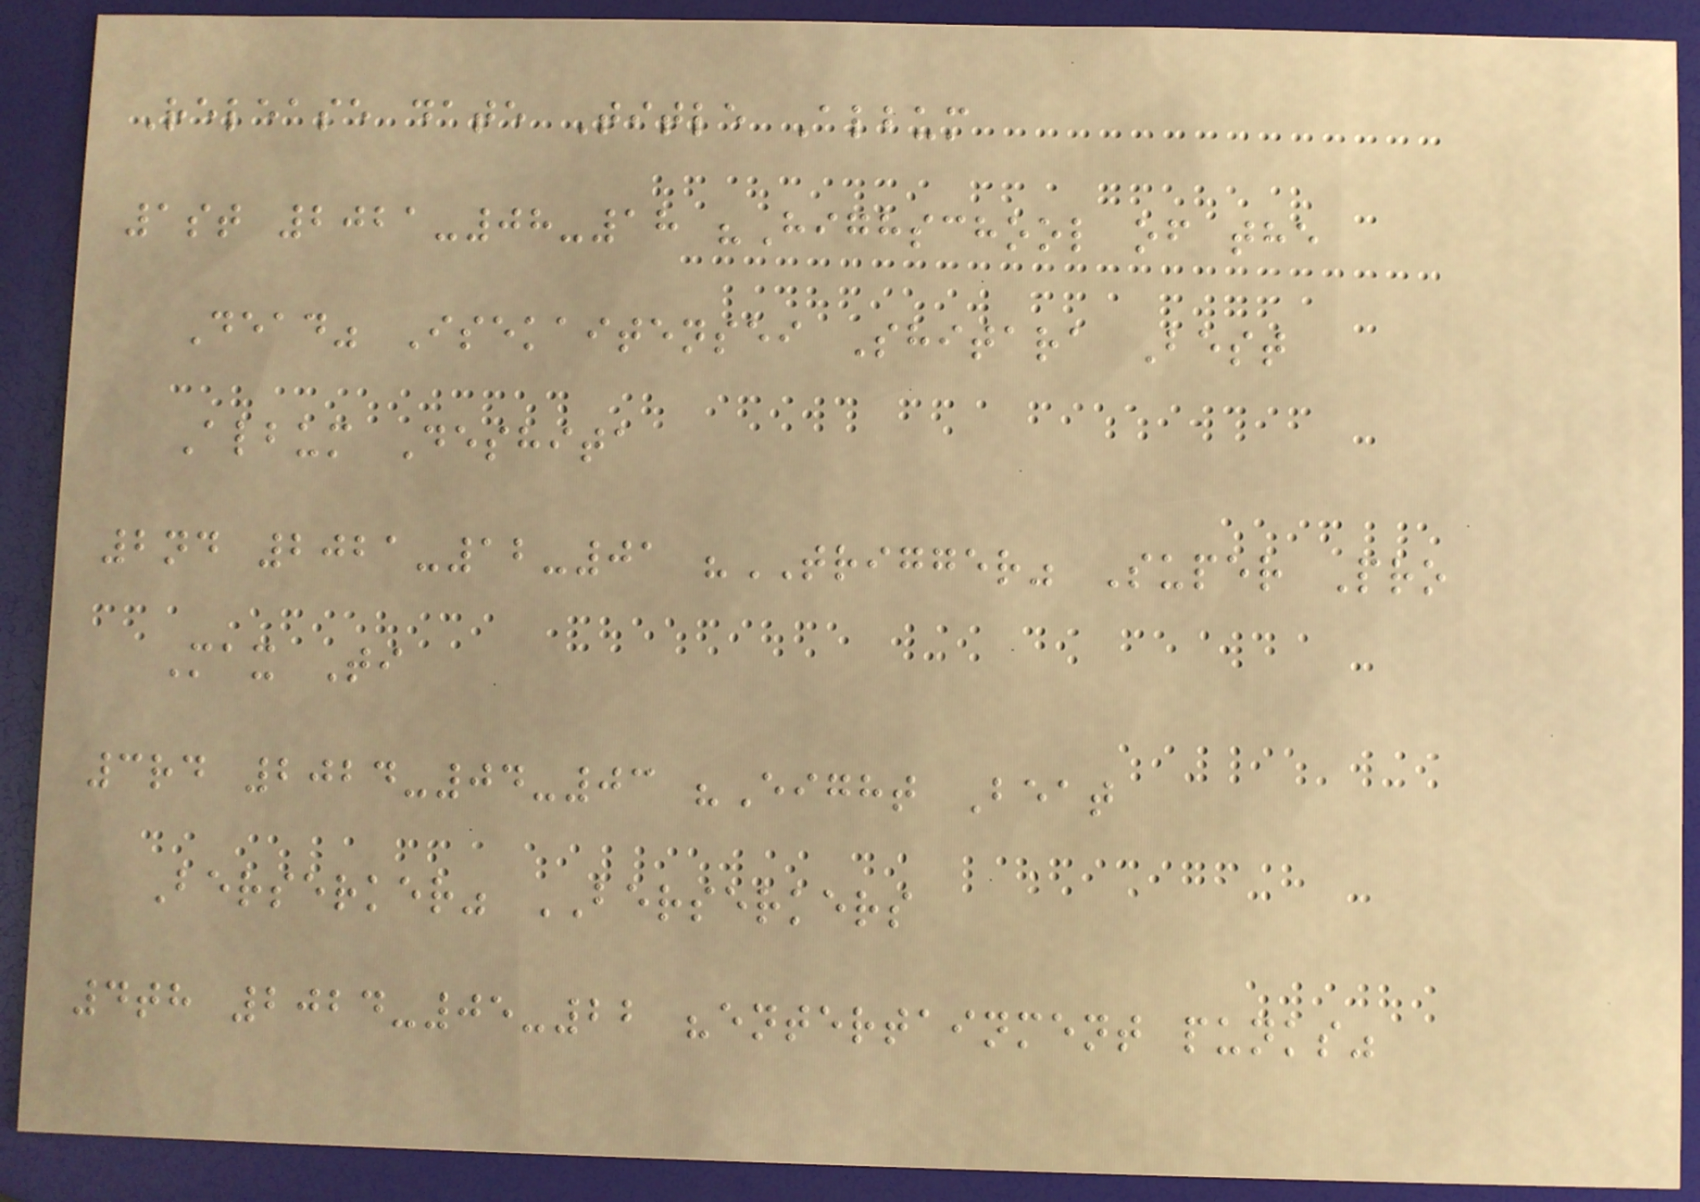Release date Title Album
1st 2021-08-18 "Highschool of the
Dead" Isekaitensei Shitara Best
Album Deshita
2nd 2021-12-01 "TRIGGER" Super Pro
Max Ti
3rd 2024-04-03 "Eight Beat
Berserker" BERSERKERS
4th 2024-05-22 "entertainment punks"
